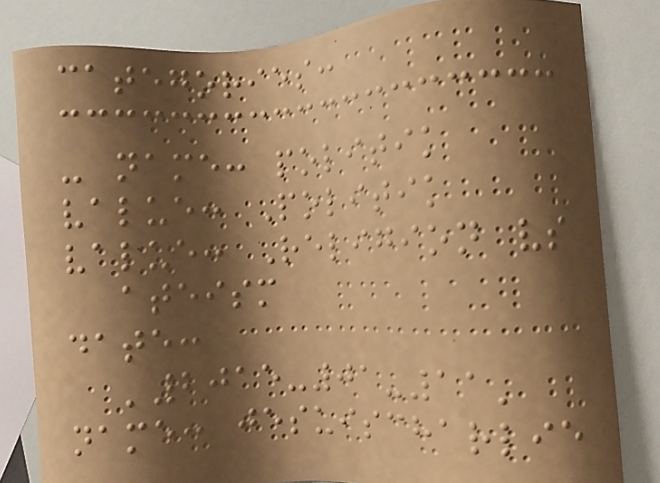categories:
- name: politik
value: Politik
value: Religion vs
ateism
date:
'2015-01-11'
name: jesuischarlie
